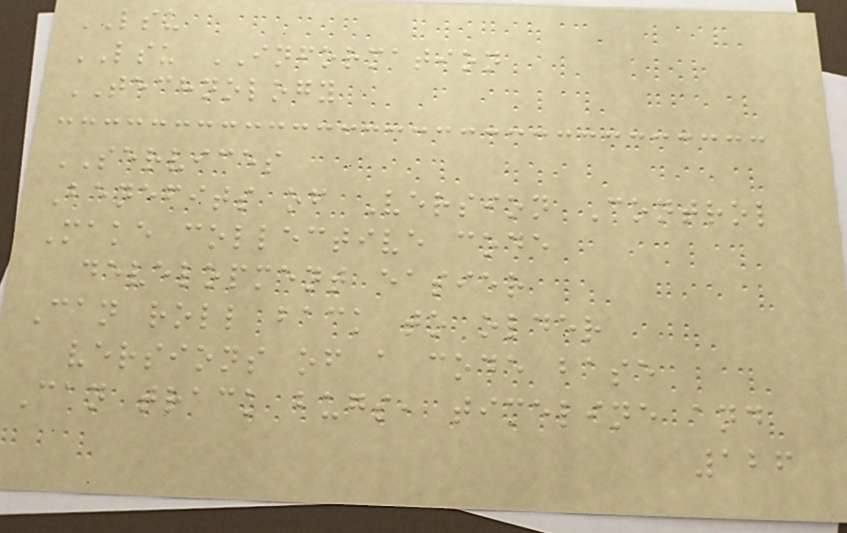LSU
LSU INFORMATION
TECHNOLOGY
SERVICES
Benefits of Version Control
Make collective code
development easier
Can roll back to older
versions of a code base
Can track bugs, timeline and
126
